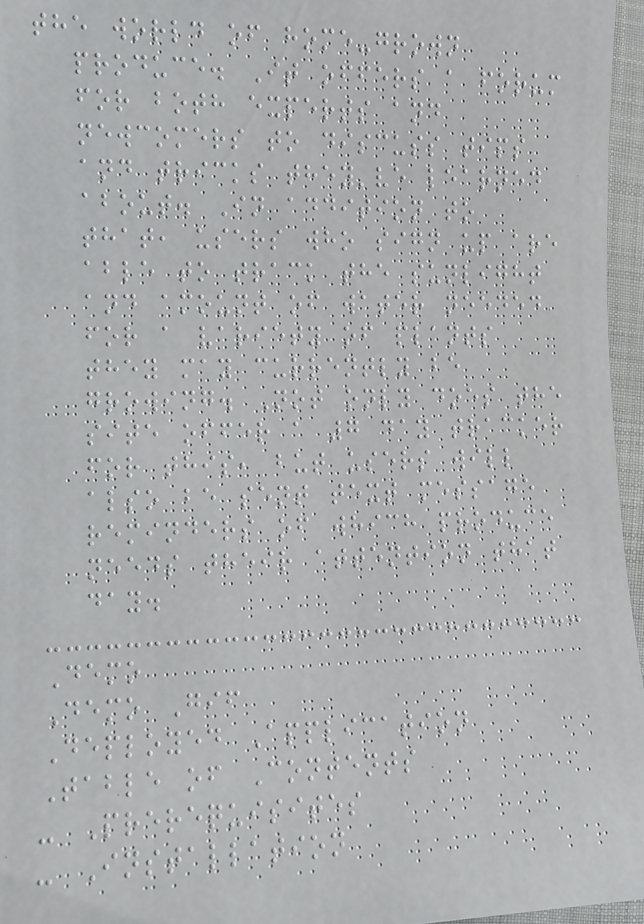the world of home-grown
produce. It offers a forum
for both experts and
newcomers to discuss tips
and tricks they've learned
about. In addition to
that, users who sign up are
able to track the sunlight
and amount of water needed
for a variety of plants
they may currently be
growing. Not only does the
site offer a 7 day tracker
for this, but users will
also be sent text message
reminders of which produce
needs their attention that
day.
Demo
Demo Gif
Deployed Application
Table of Contents
- Prerequisites
- Installation
